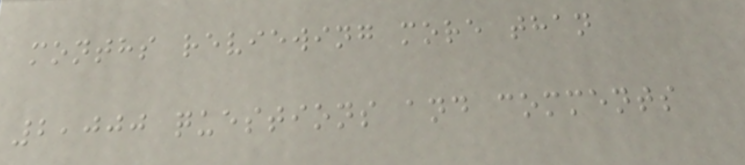months reviewing more than
2,000 questions and comments
